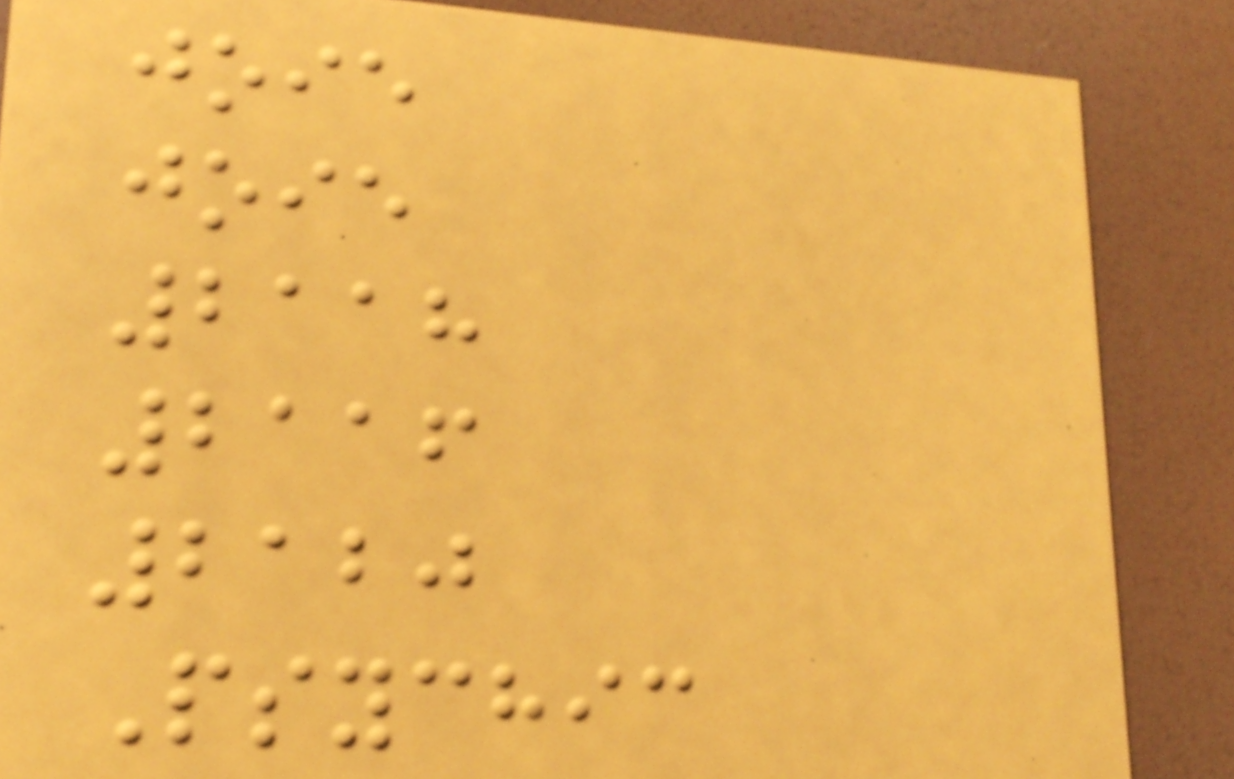joie
joie
2118
2116
2120
Psychic
